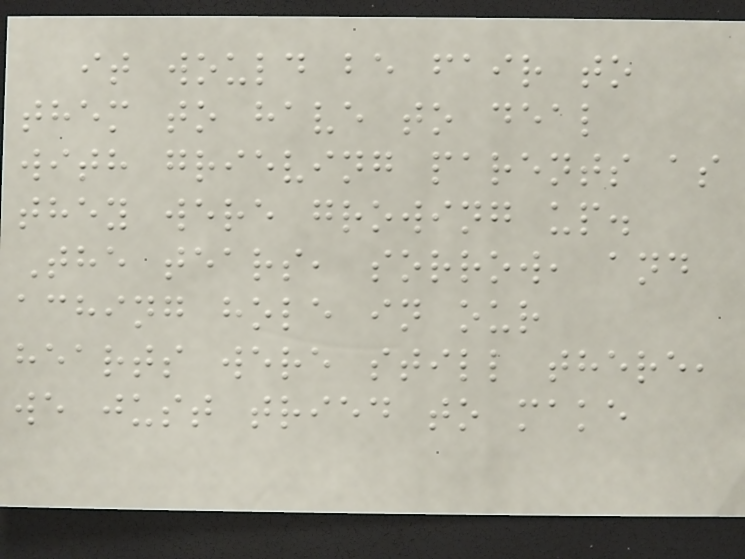it would be fair to
them to have to deal
with grieving parents as
they were growing up.
The tears, sorrow, and
aching hole in our
hearts were still there,
we just tried to make
